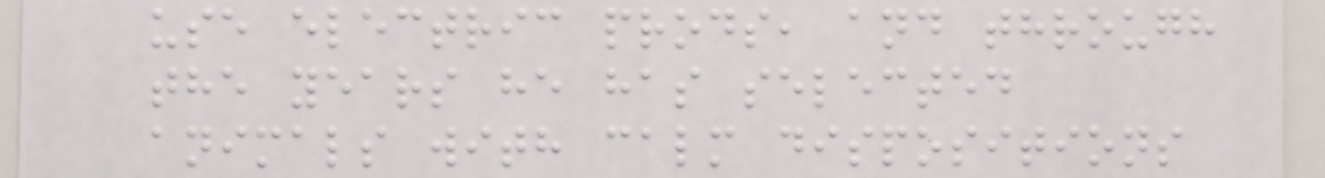use electric prods, and through
the years he has selected
animals with calm dispositions
